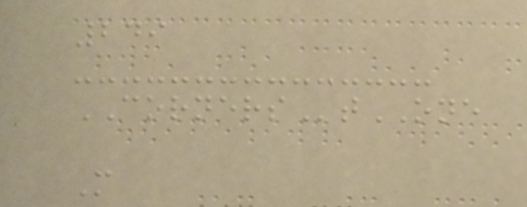249
CORNERStONE
M
